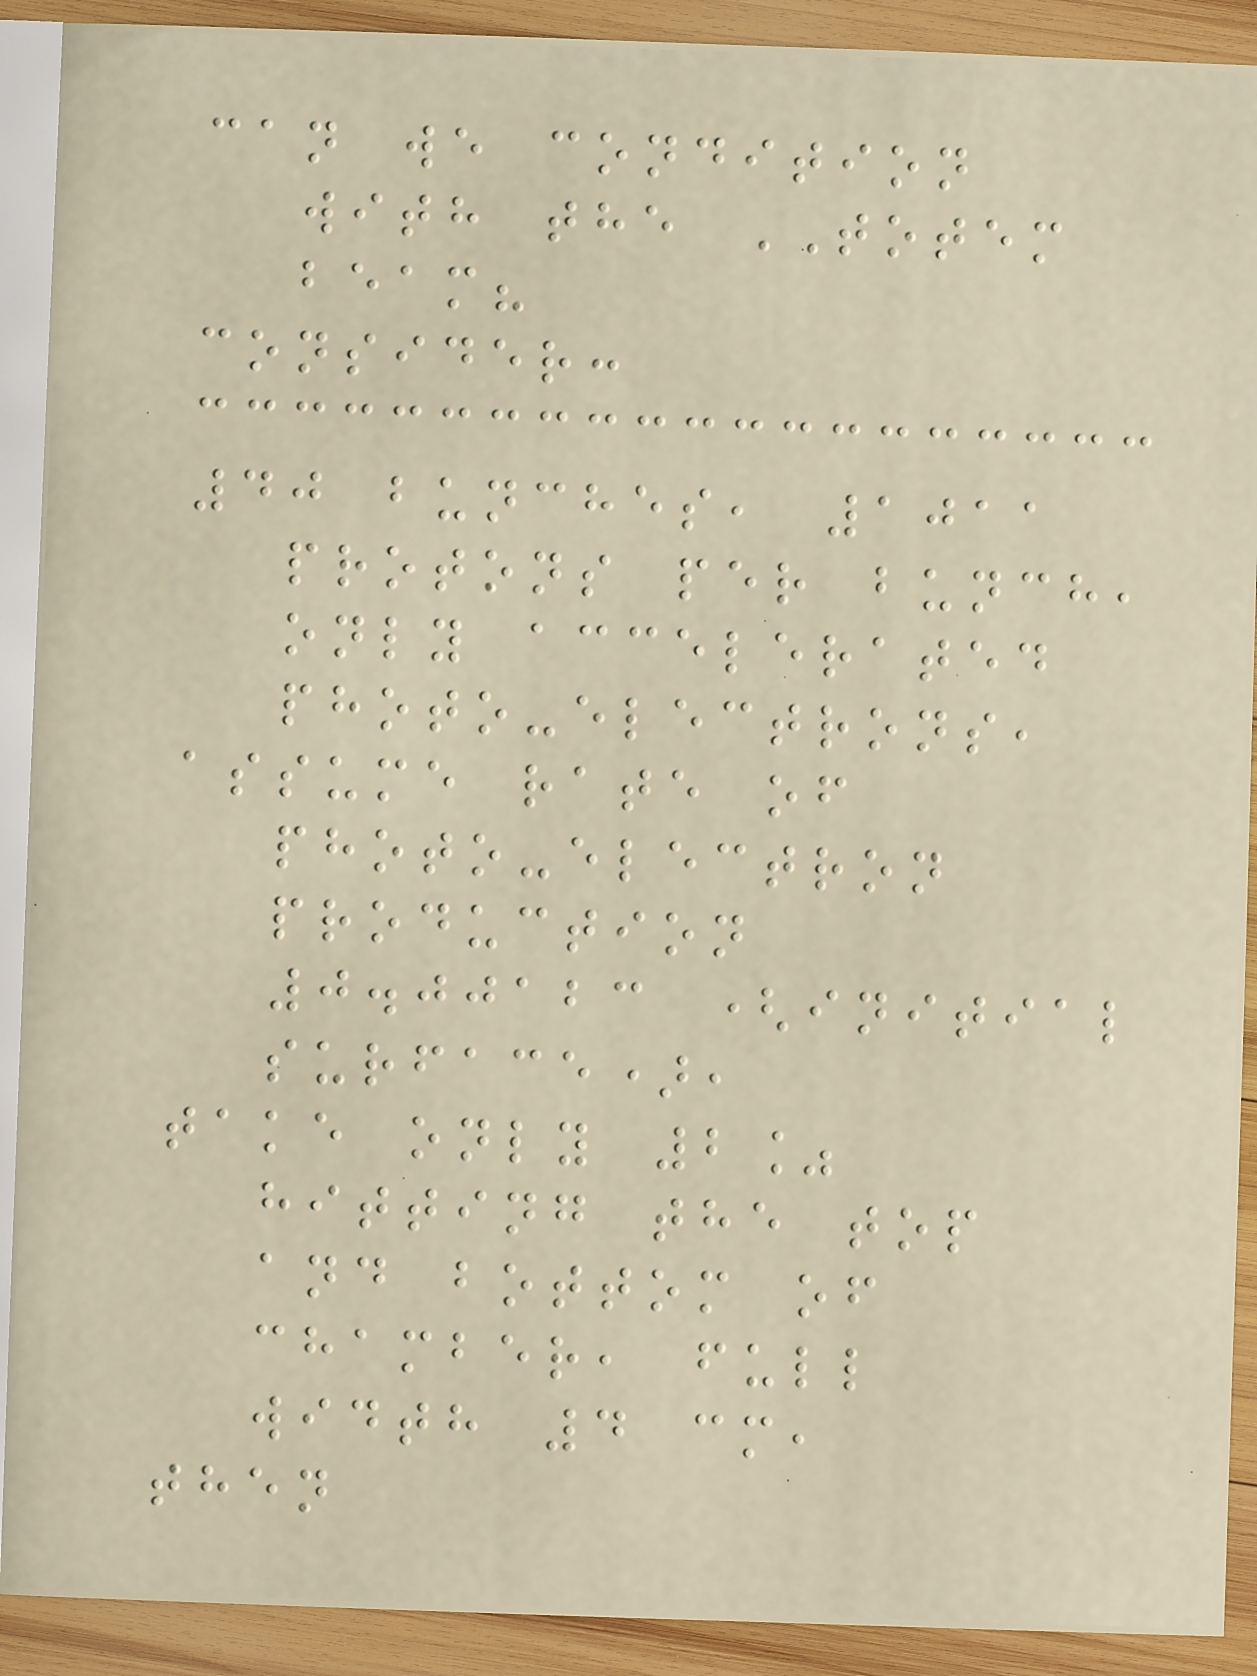can we condition
with the TOTEM
beam?
consider:
40 bunches, 1011
protons per bunch,
only accelerated
photo-electrons,
assume rate of
photo-electron
production
0.00123 (initial
surface),
take only 2%
hitting the top
and bottom of
chamber, full
width 4 cm,
then
